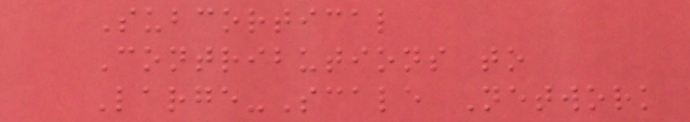Subcortical
Contributions to
Large-Scale Network
